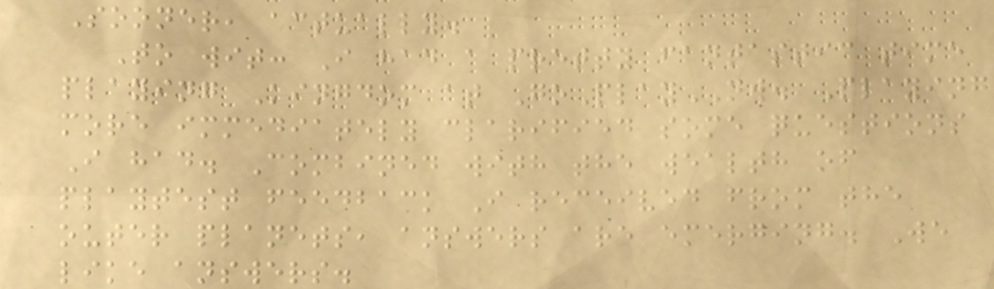Sooner, actually.
To wit: I had a pretty fantastic time
playing Kingdom at GoPlayNW. Playing
more immediately clarified some questions
I had. Combined with the wealth of
playtest feedback I received from the
outer planets, answers are emerging. We
like answers.
